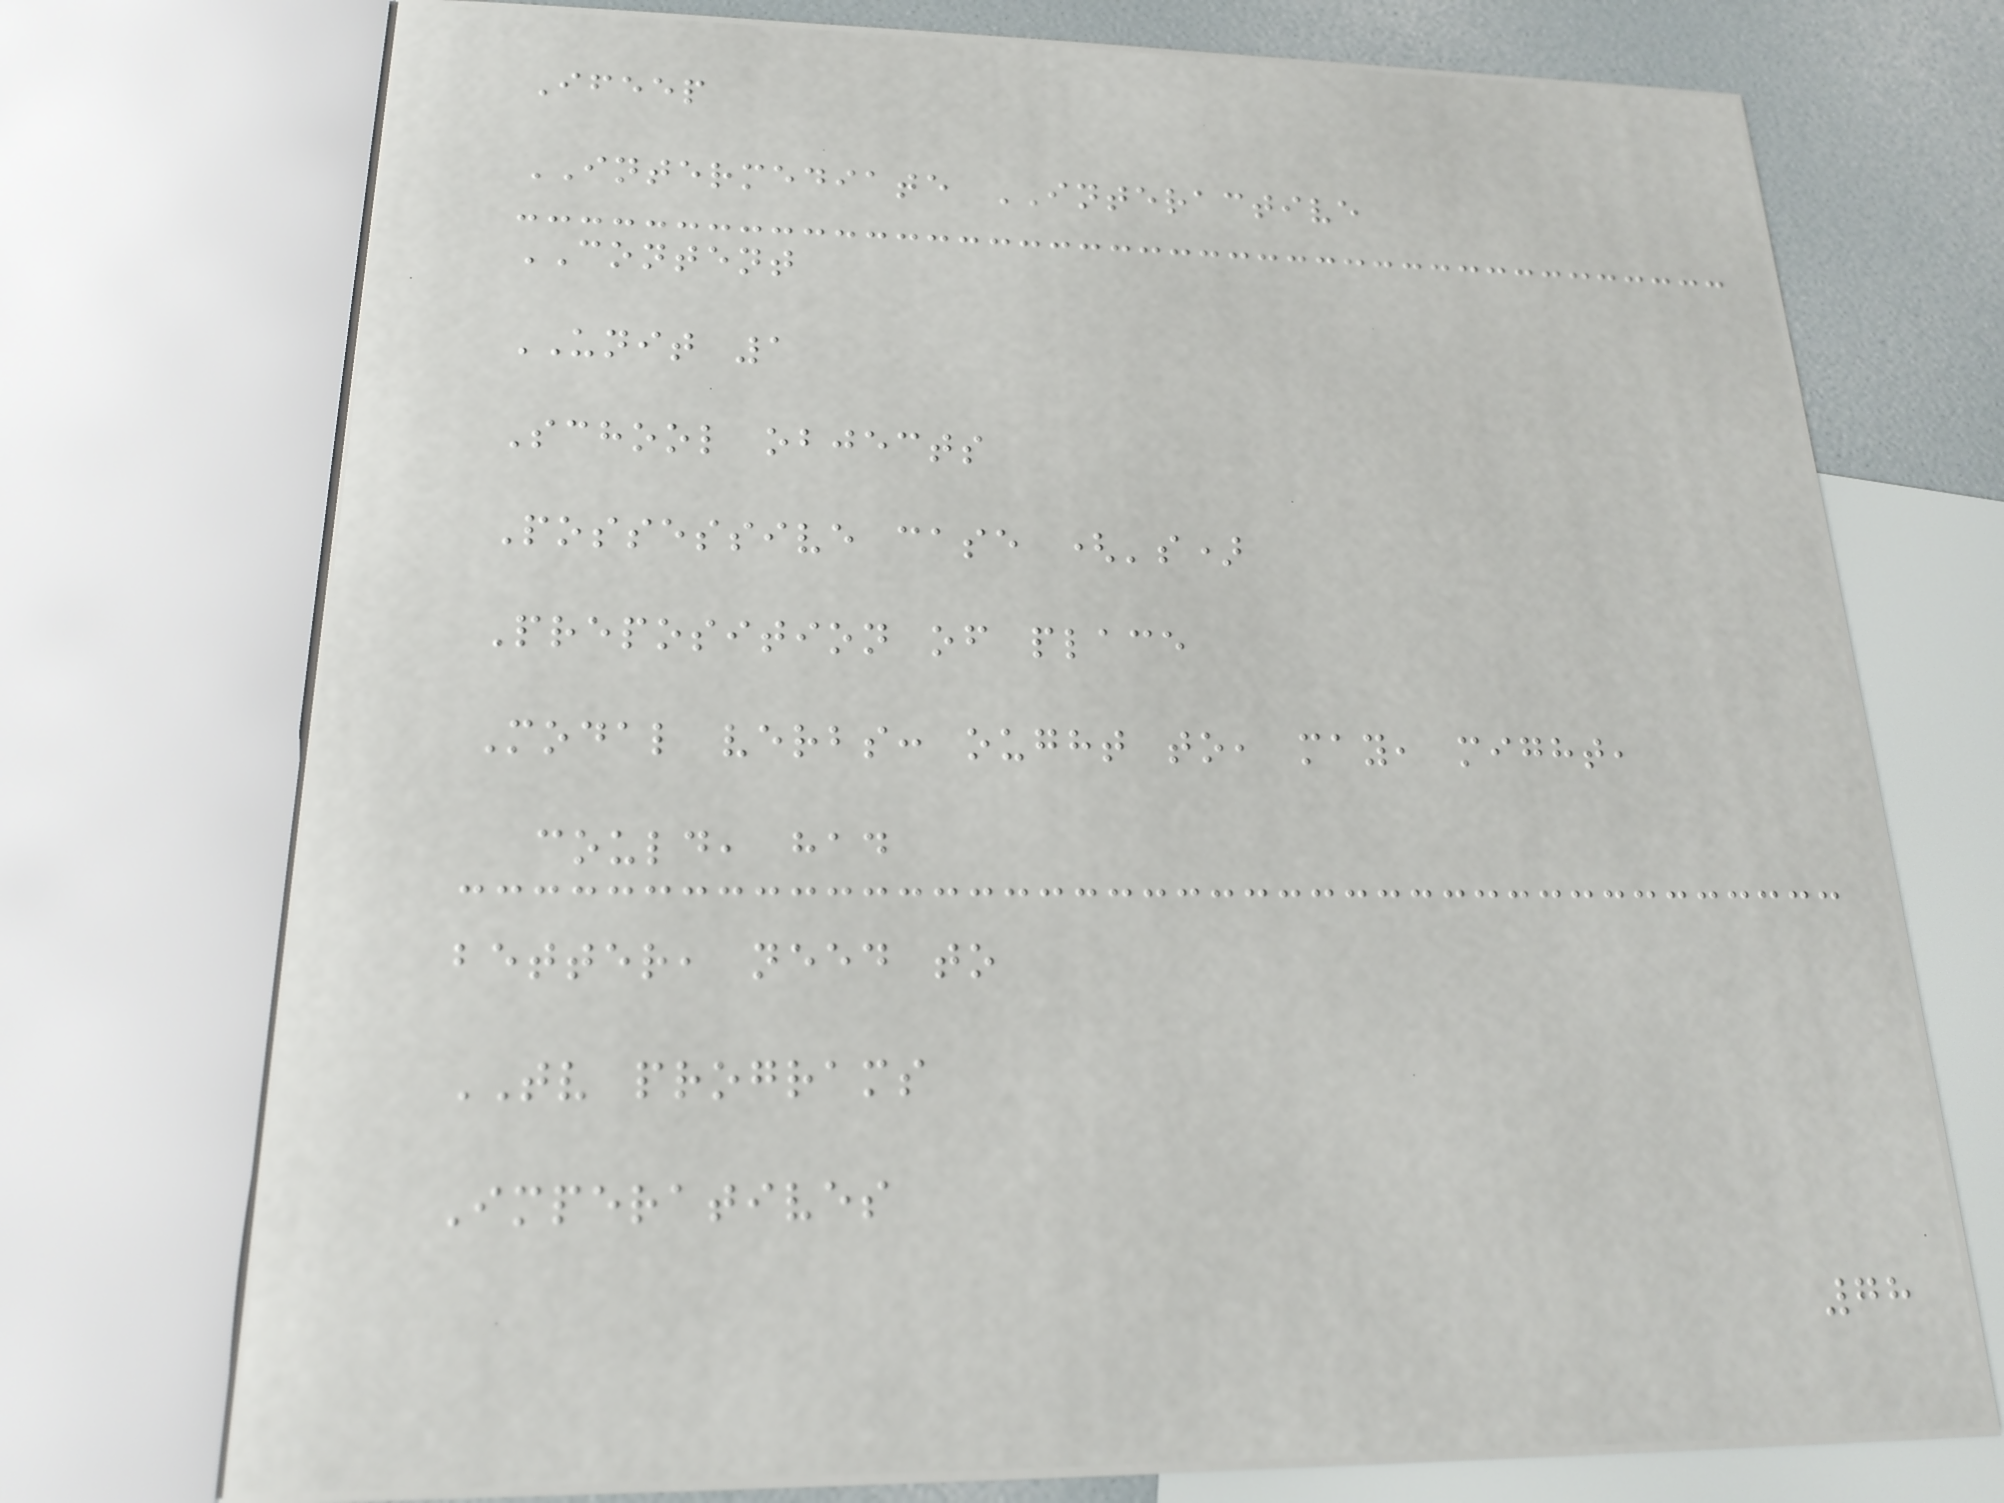Ifeep
INTERMEDIATE INTERACTIVE
CONTENT
UNIT 1
School objects
Possessive case ('s)
Preposition of place
Modal verbs: ought to, may, might,
could, had
better, need to
TV programs
Imperatives
78
